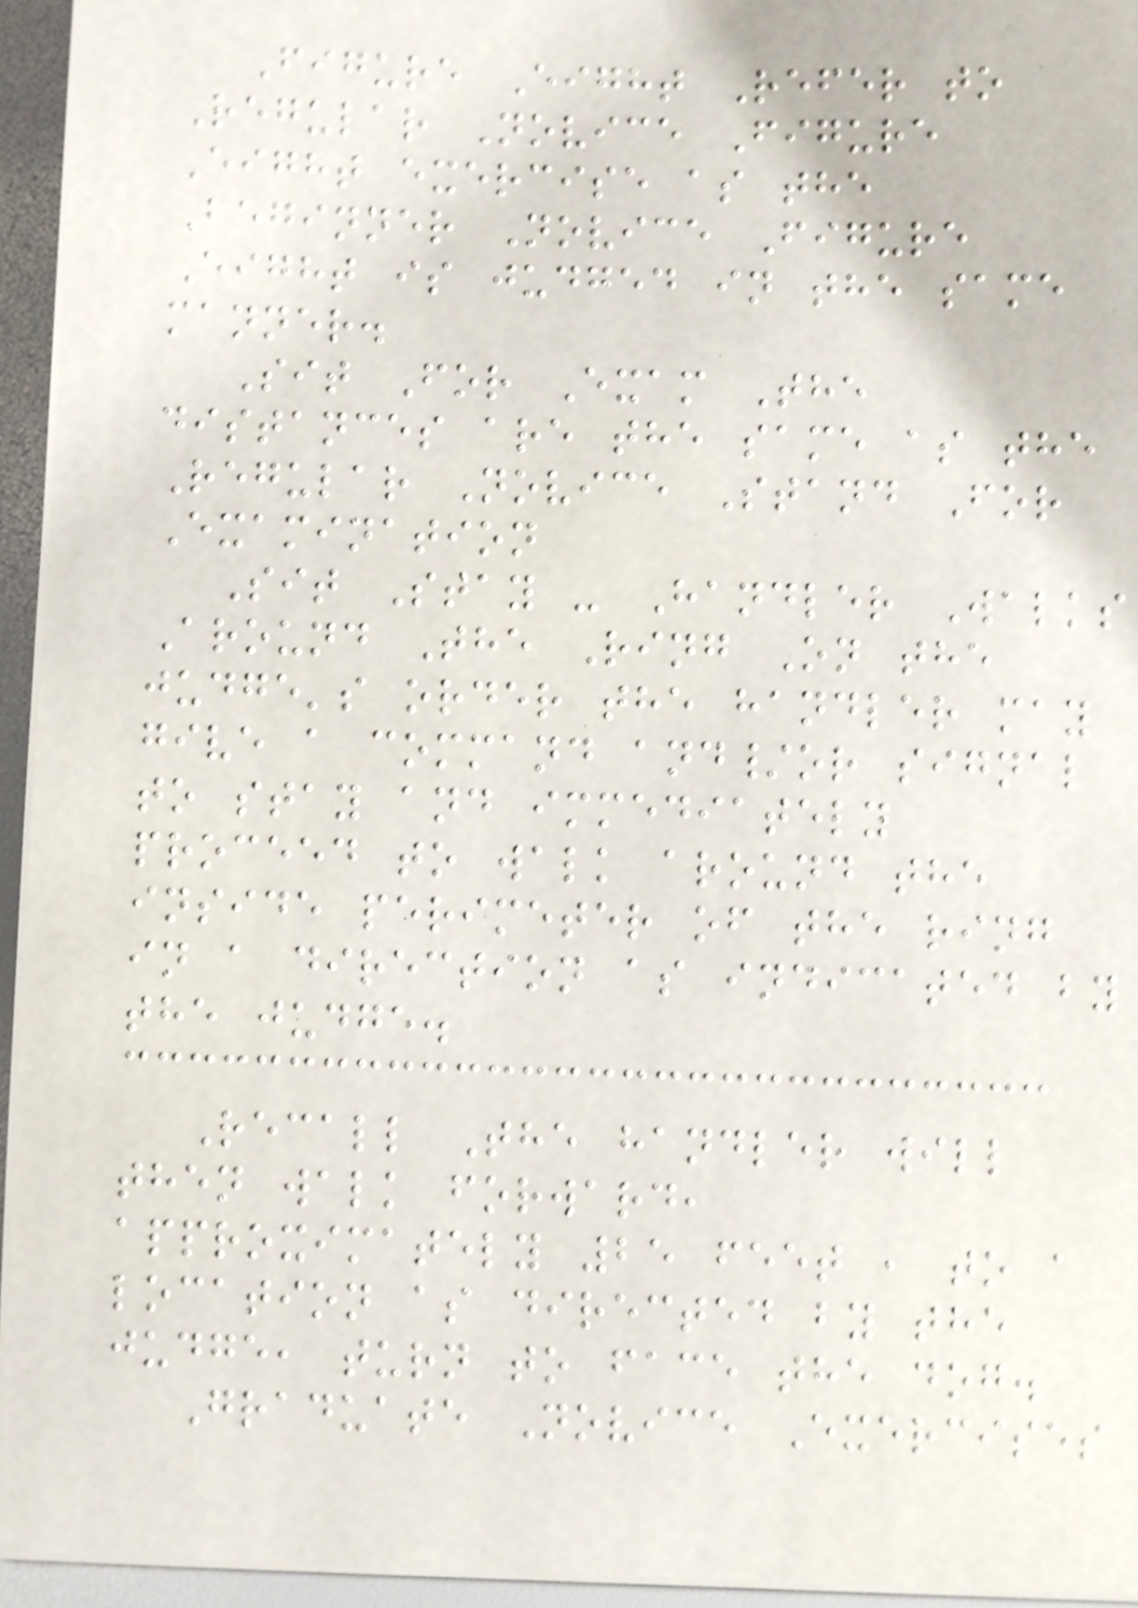Figure Eight Refer to
Regular Novice Figure
Eight exercise as the
Beginner Novice Figure
Eight is judged in the same
manner.
Sit For Exam The
distances are the same as the
Regular Novice Stand For
Examination
Sit Stay - Handler Walks
Around The Ring On the
judge's order the handler may
give a command and/or signal
to stay and immediately
proceed to walk around the
inside perimeter of the ring
in a direction as indicated by
the judge.
Recall The handler will
then walk forward,
approximately 25 feet , to a
location as directed by the
judge, turn to face the dog.
Graduate Novice Exercises
